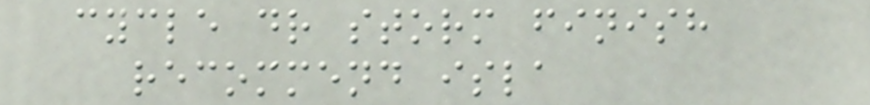cycle dr storm finish
recommend isla
